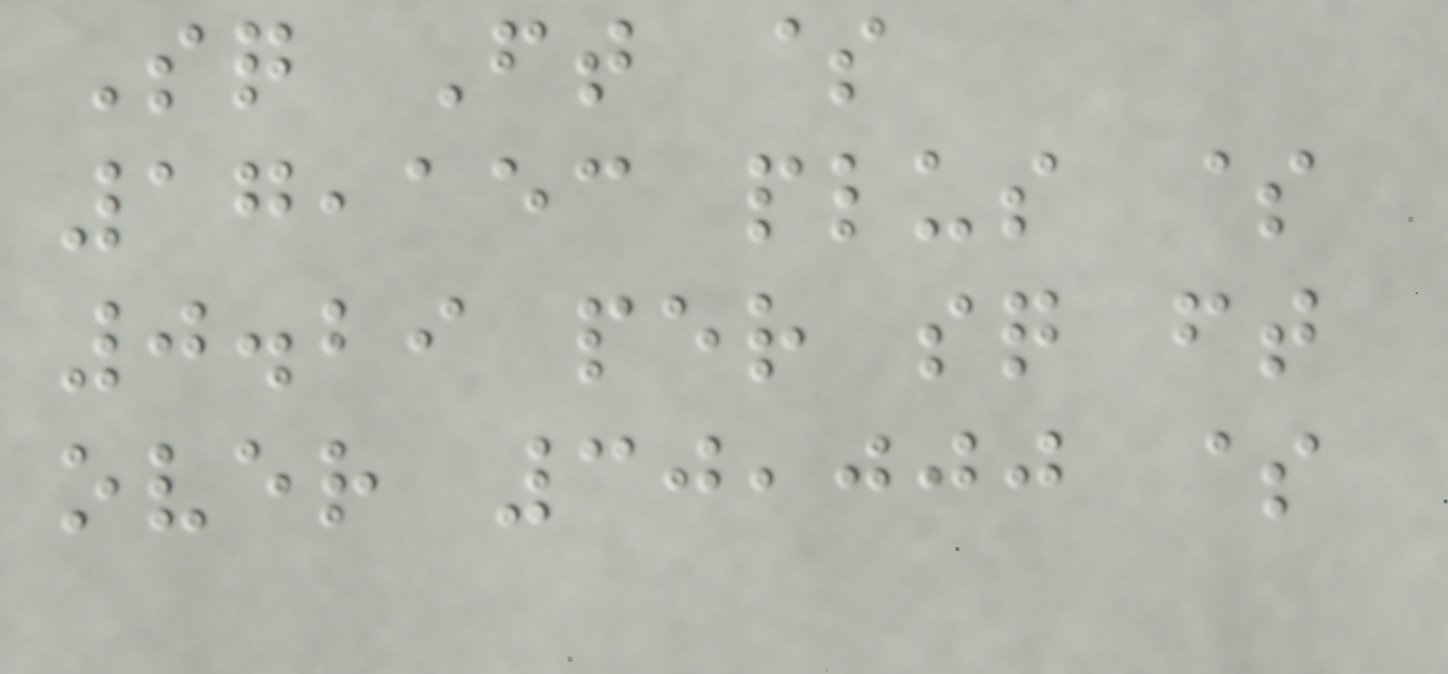Sq Ft $
17,153 plus $
0.29 per sq ft
over 30,000 $
